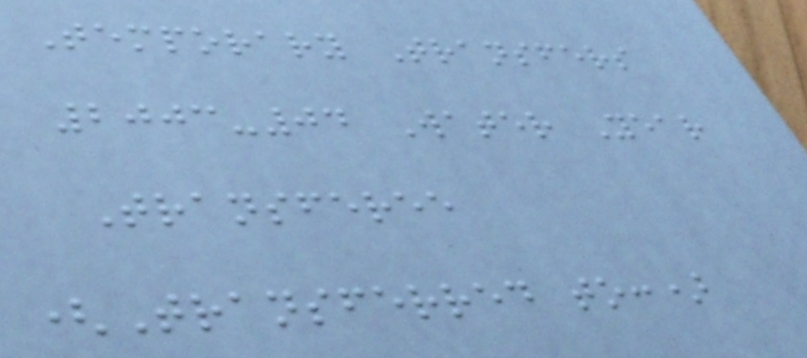Temporary Transfers
2003-04 Water Year
Transferee
(Transferred to:)
